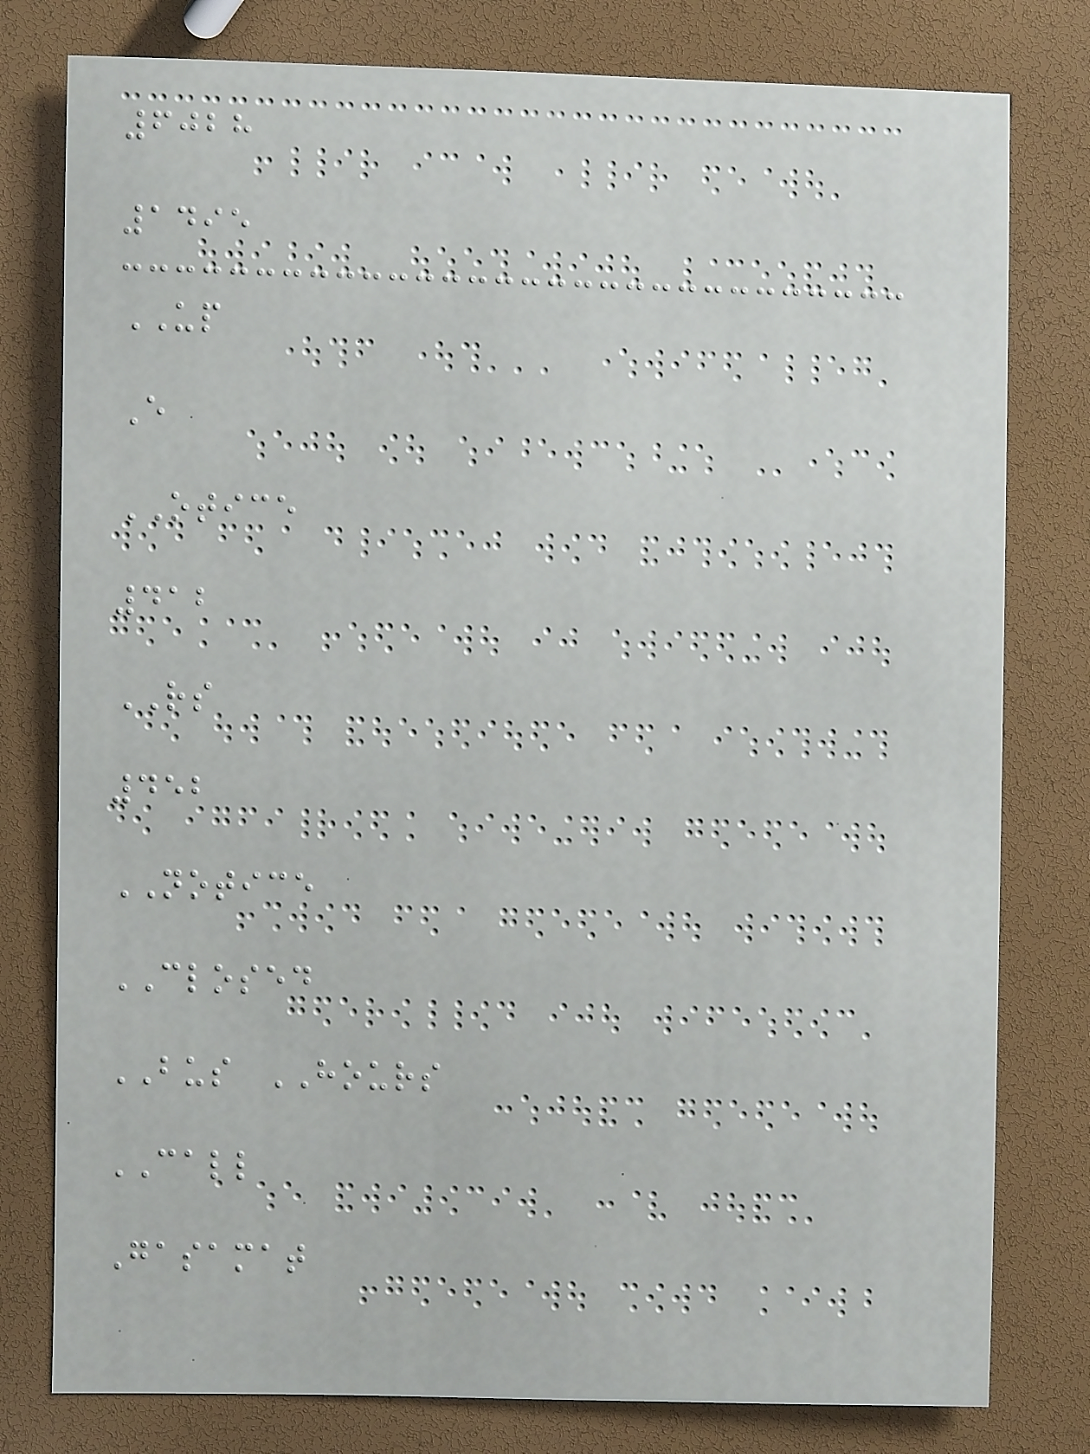6028
1495
UP
E
OTICE
412
RS
452
NOTICE
CLOSED
BUS HOURS
CALL
Gasamat
